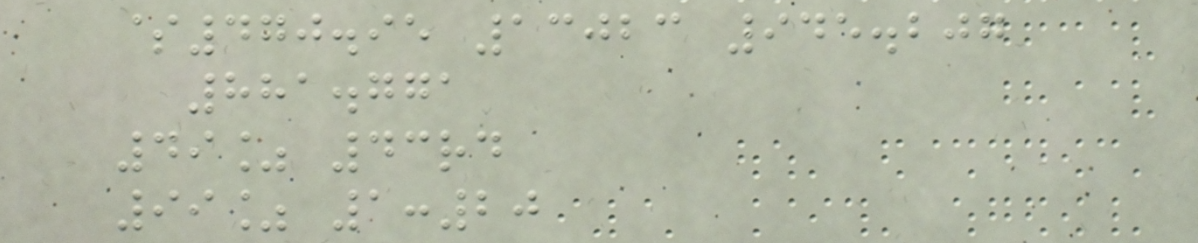$470.95 13023 945.207
881.771
49% 43rd
99% 1:20
